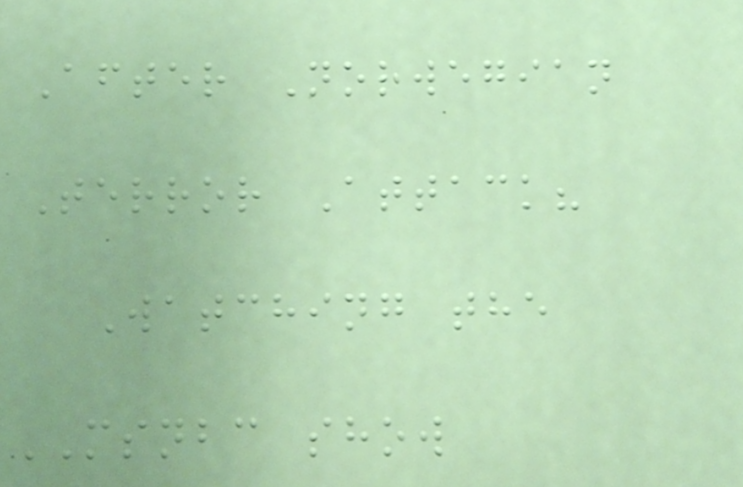After Norwegian
Terror Attack?
Watching the
MSNBC show
